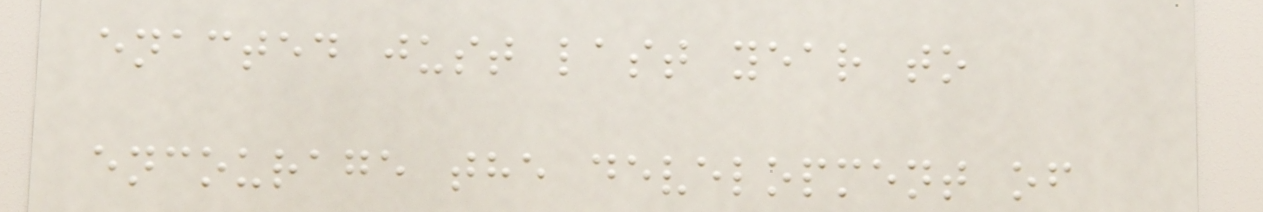enacted just last year to
encourage the development of
